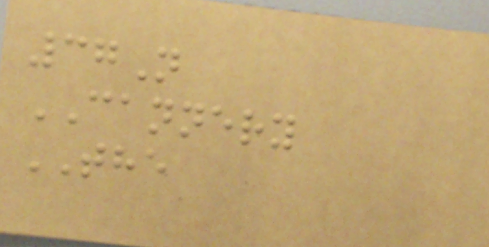37N
CANNERY
THE
